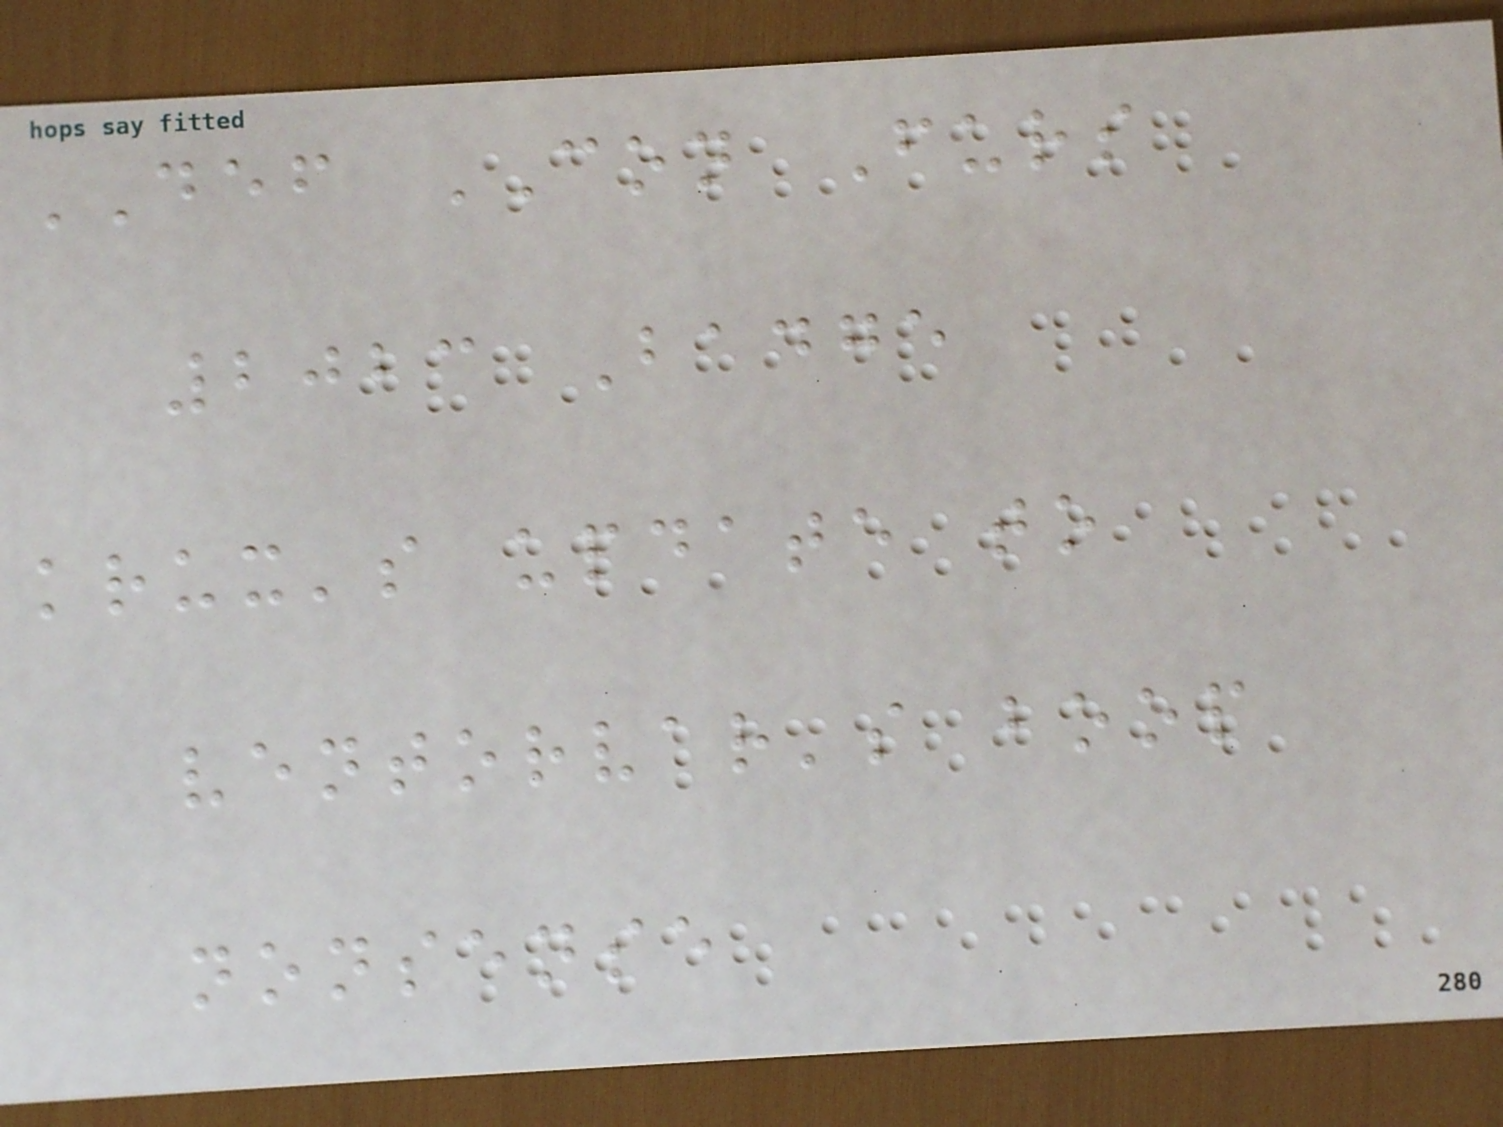DEF CON Furs
2023 Badge
krux's update to
ventorvar's boop
nonsense
